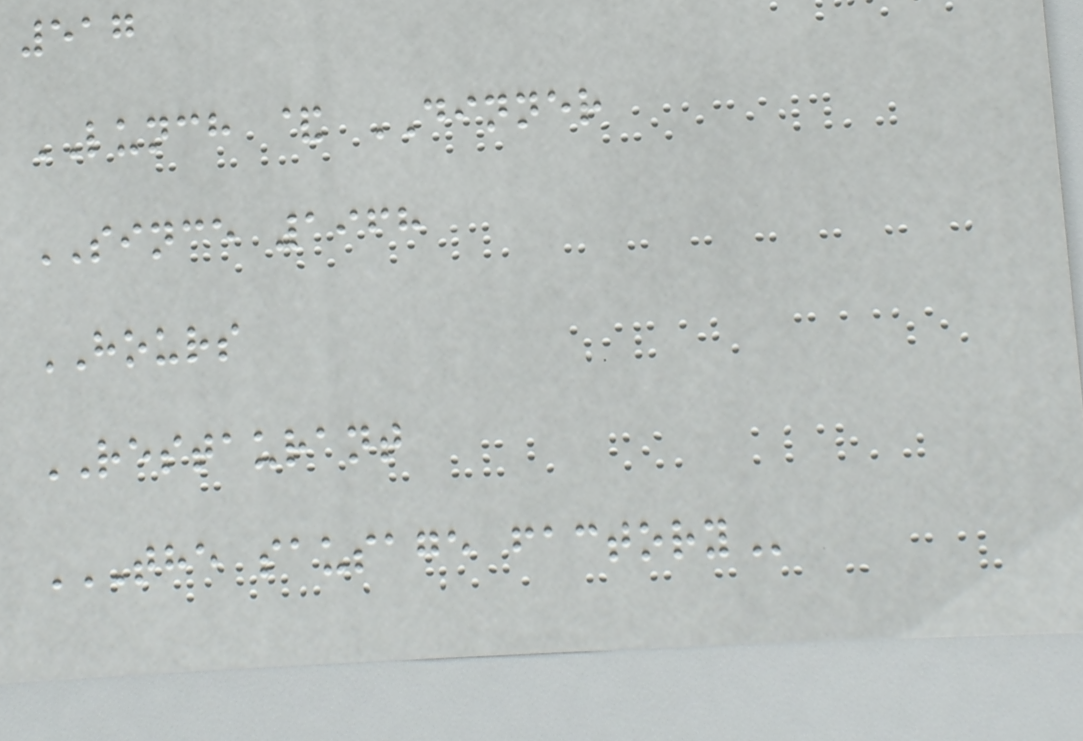517
LUNCH & DINNER
SINCE 1968
HOURS
RESTAURANT
THE SAUSAGE FACTORY
